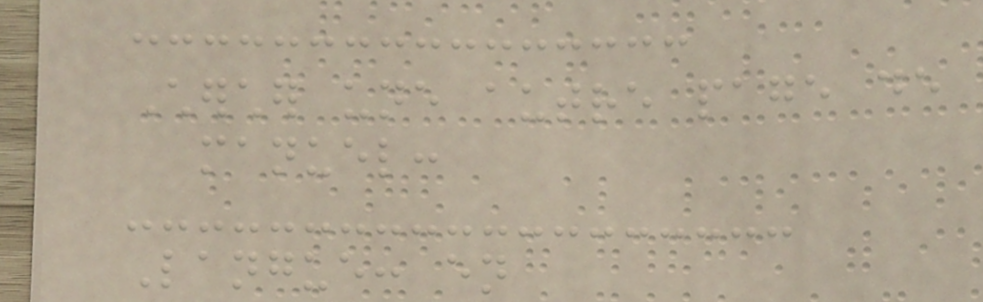Chercher une autre page de
manuel:
Langue: en
